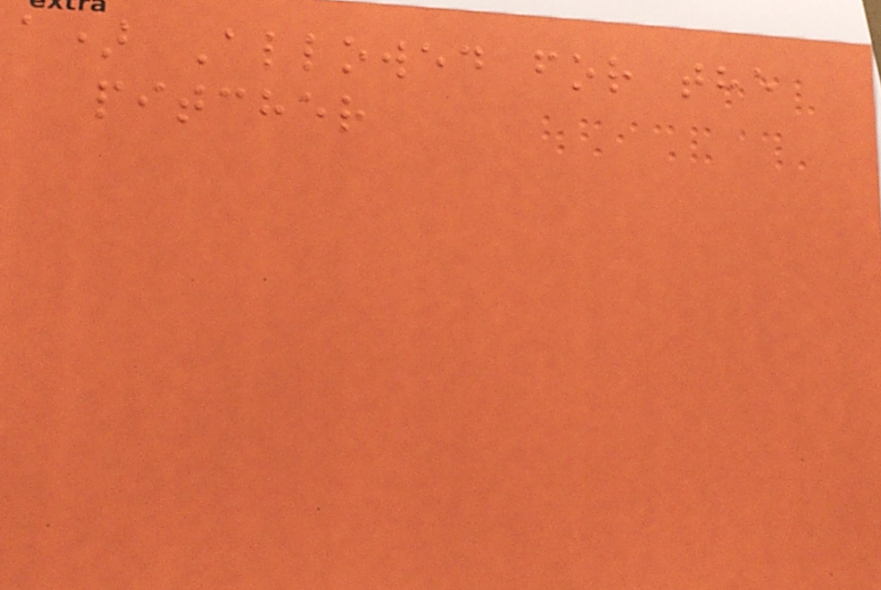a) Allowed for the
pitcher
